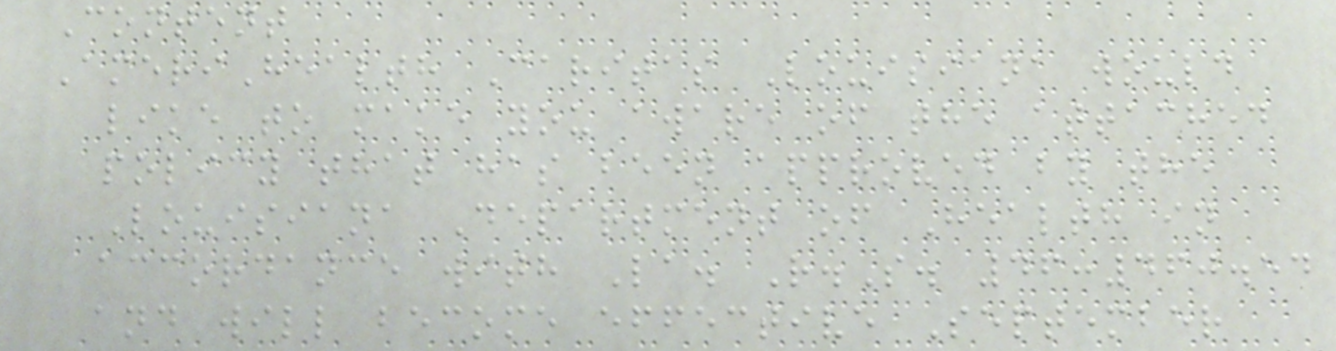Content
AmeriHealth Caritas Louisiana would
like to make you aware of the attached
policy that has been approved by the
Louisiana Department of Health in
accordance with La. R.S. 46:460.54
and will become effective September
